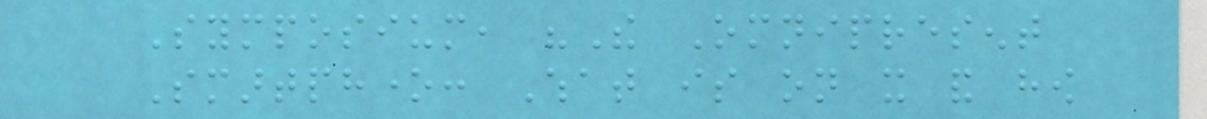Symposium, "The Omnipresent
Smartphone: What is on it and how
